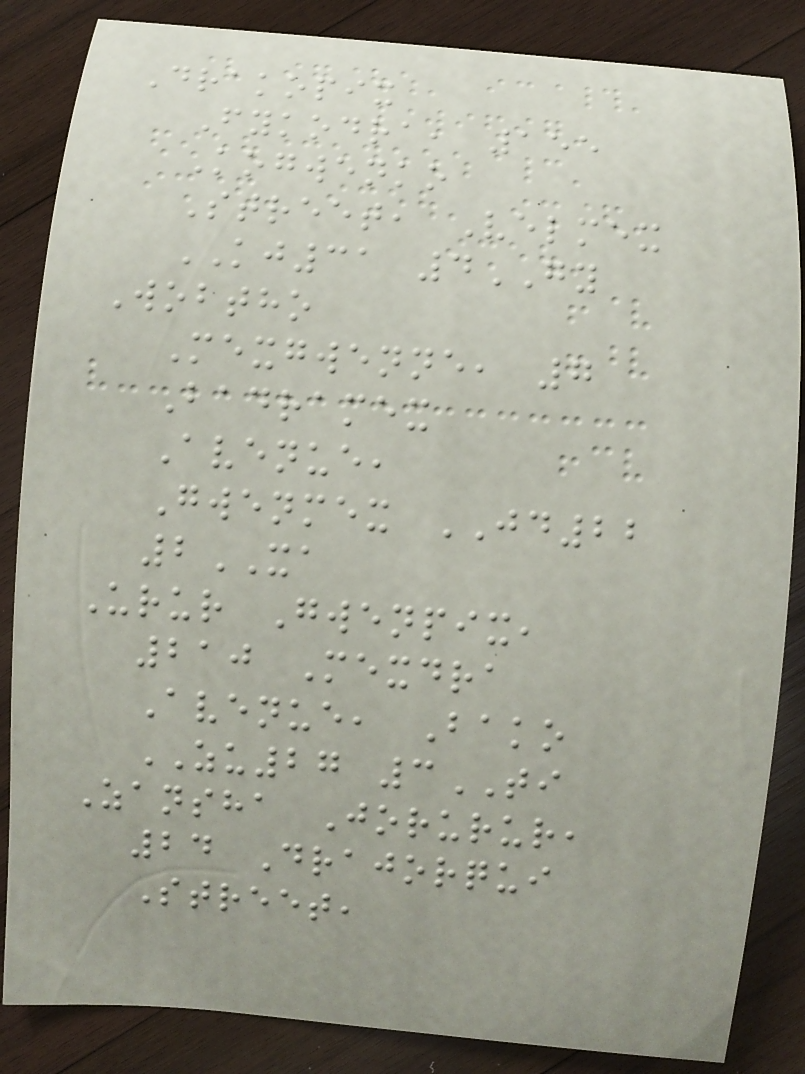Drakopix
Fykodra, 155
Kogwenko
Street, Velmex
KJ31 4GY
Wobtho
Mexgwenne, 7
Badramex
Avenue,
Gwenmex JD22
2XA
Urur Gwenpix,
210 Mexdra
Avenue, Bako
ZU27 3TI
Zansha Jorurur,
24 Drajorqui
Street,
